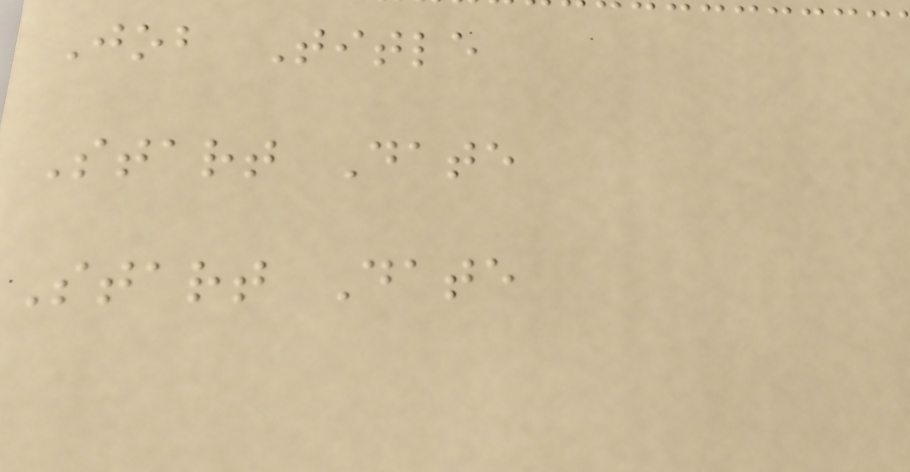Job Title
Start Date
Start Date
